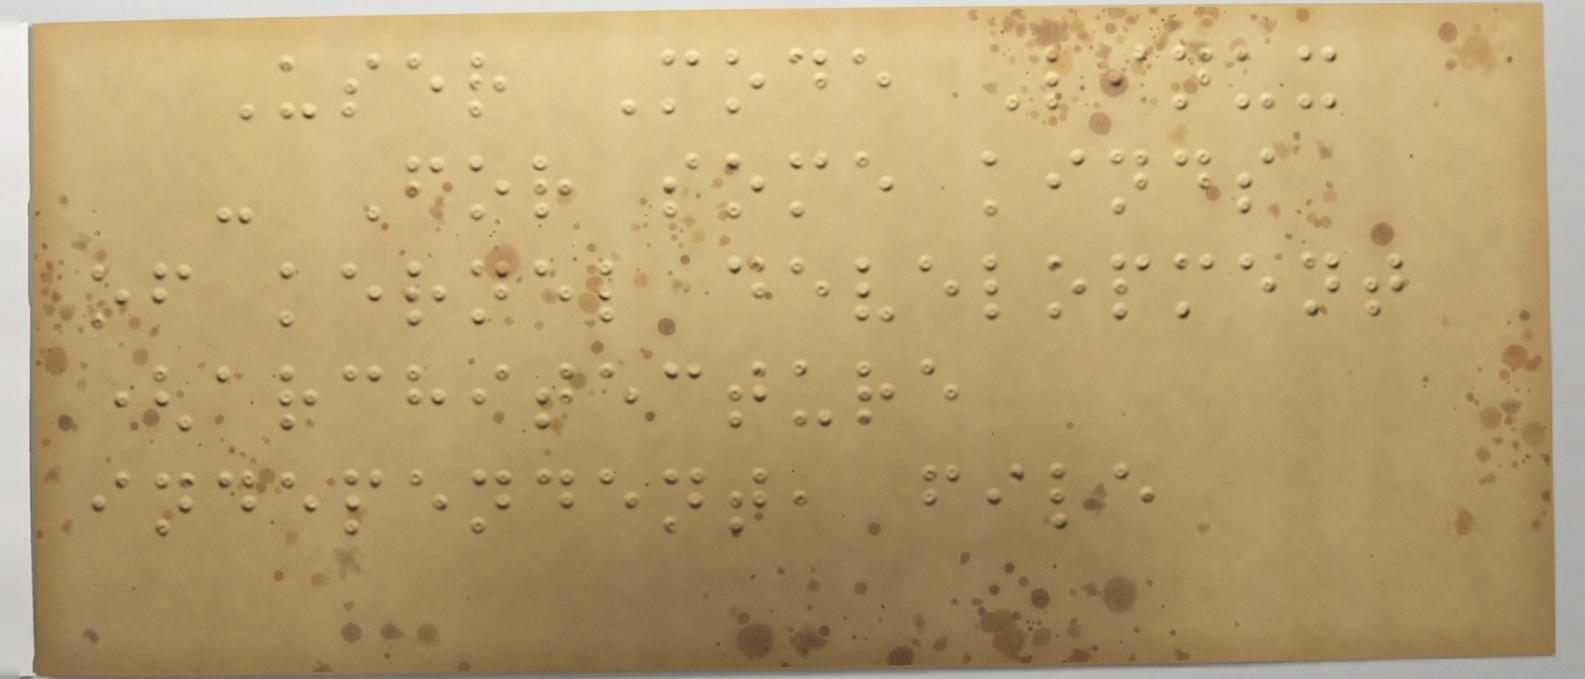User Mode Linux
- For some kinds
of kernel development
(architecture
independent, file
